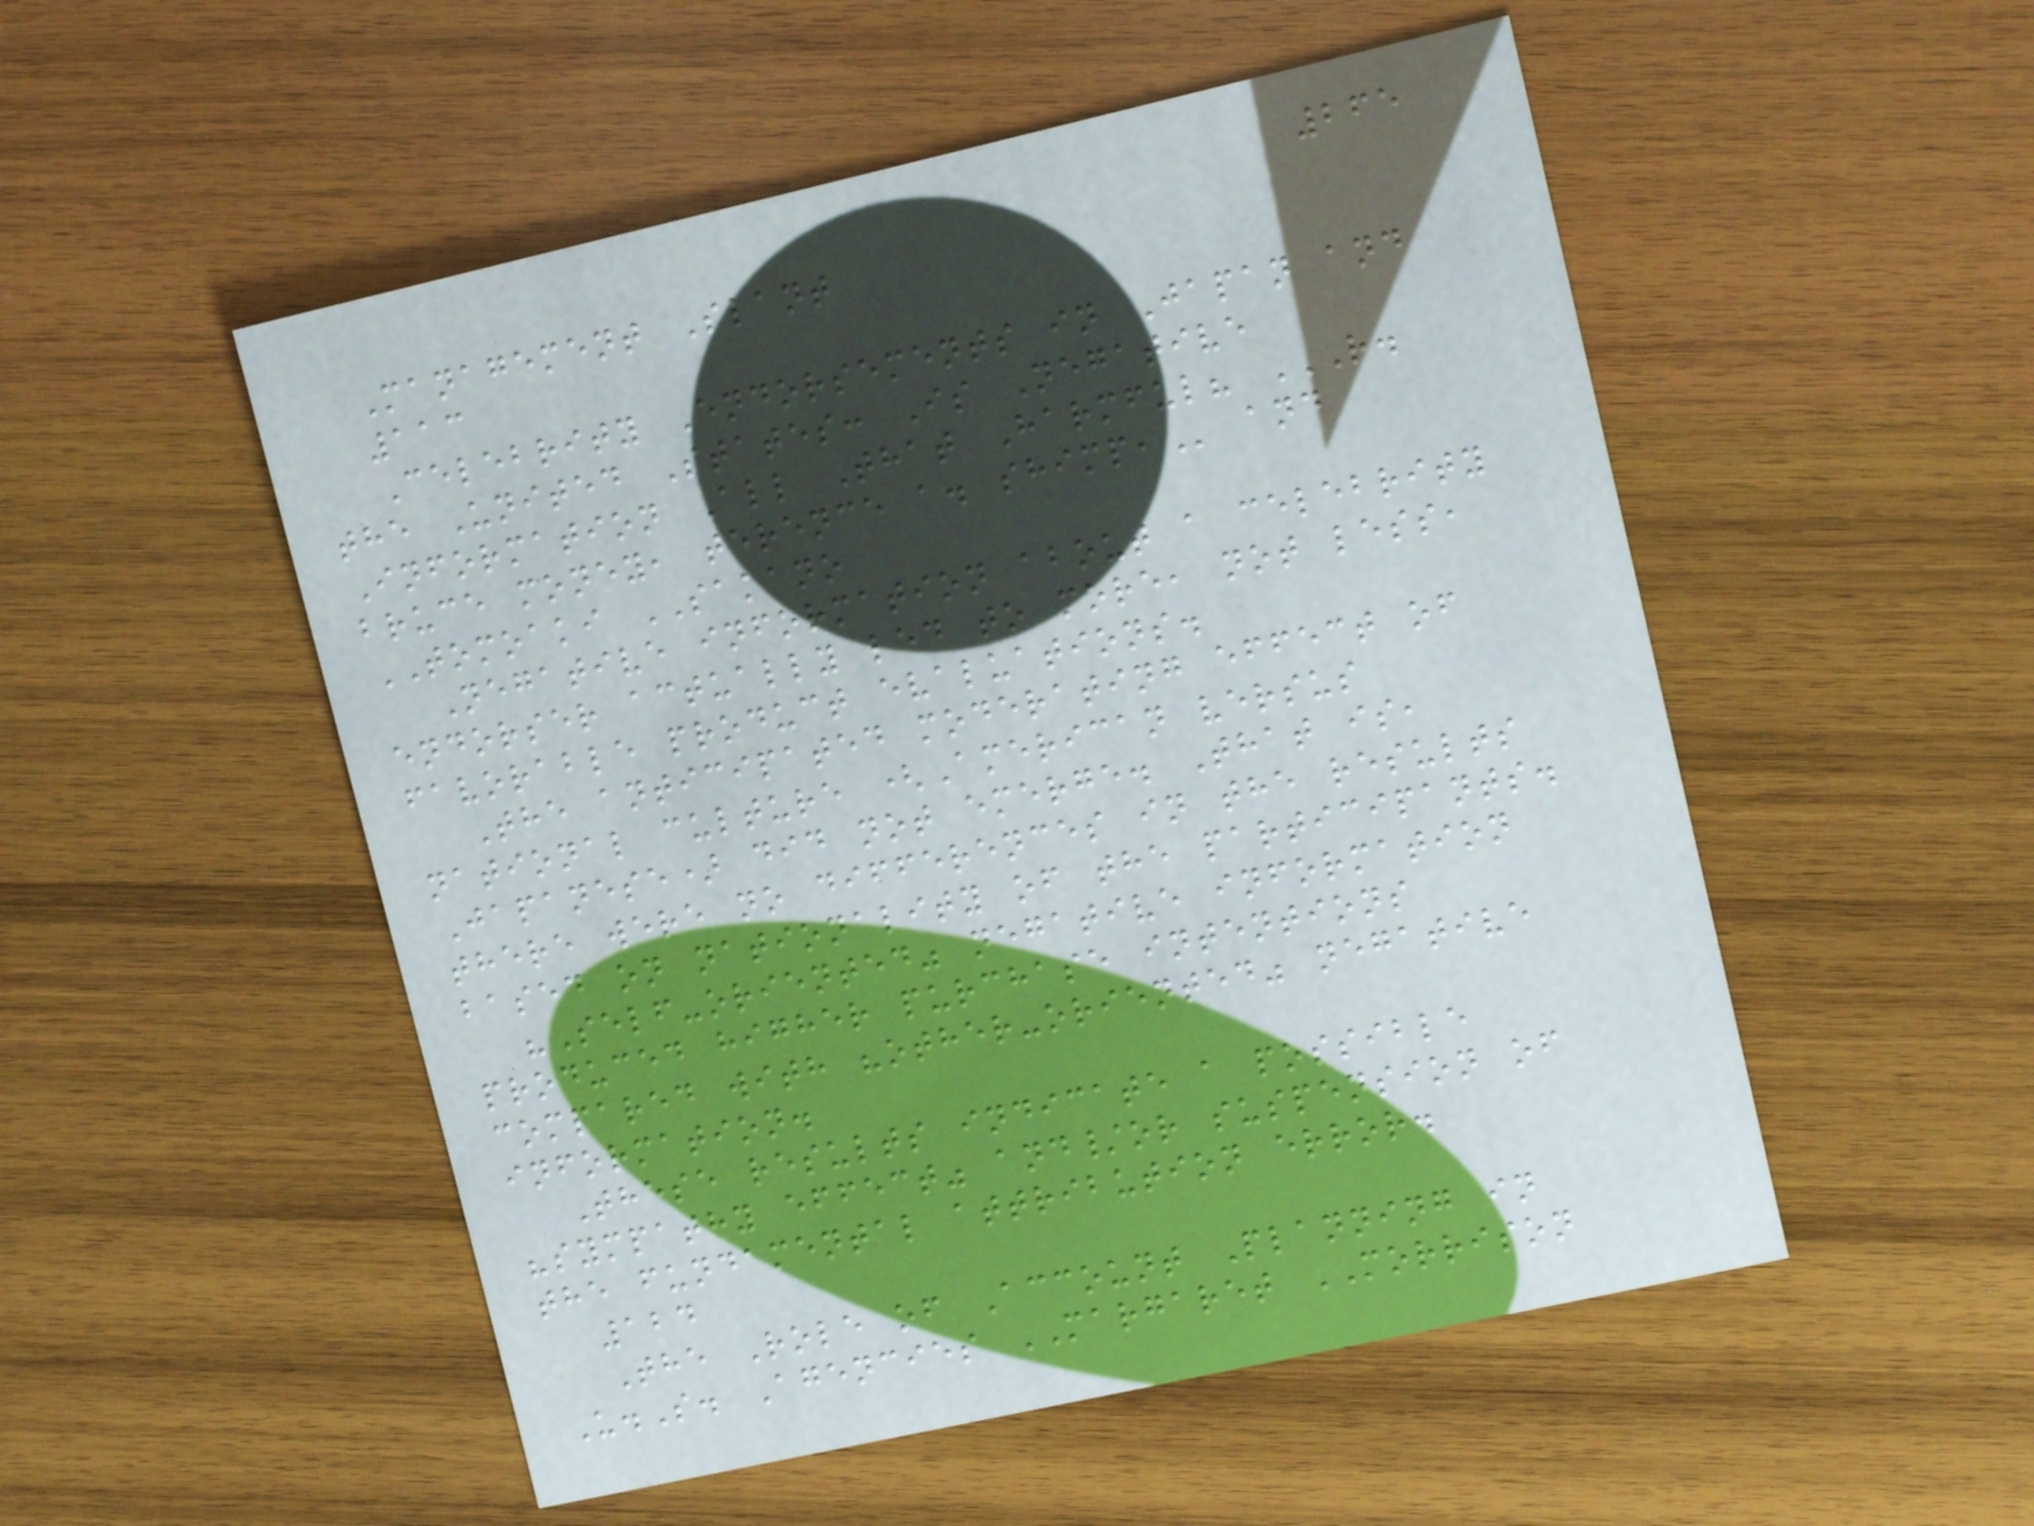265
Management Slant
113
Celebrity Endorsements in Japan and
the United States: Is Negative
Information All That Harmful? R.
BRUCE MONEY, TERENCE A. SHIMP, and
TOMOAKI SAKANO
Negative information about a celebrity
endorser actually led to more, not less,
favorable product evaluations.
The anticipated moderating effect of
national culture (American versus
Japanese) did not emerge. That is,
there were no differences in the results
based on nationality of the participants.
"Self-oriented" negative information
produced higher purchase intentions
compared with "other-oriented" negative
information.
These results indicate a possible
"sympathy effect" and/or suspension of
the fundamental attribution error.
124
The Role of Account Planning in
U.S. Agencies MARGARET MORRISON
